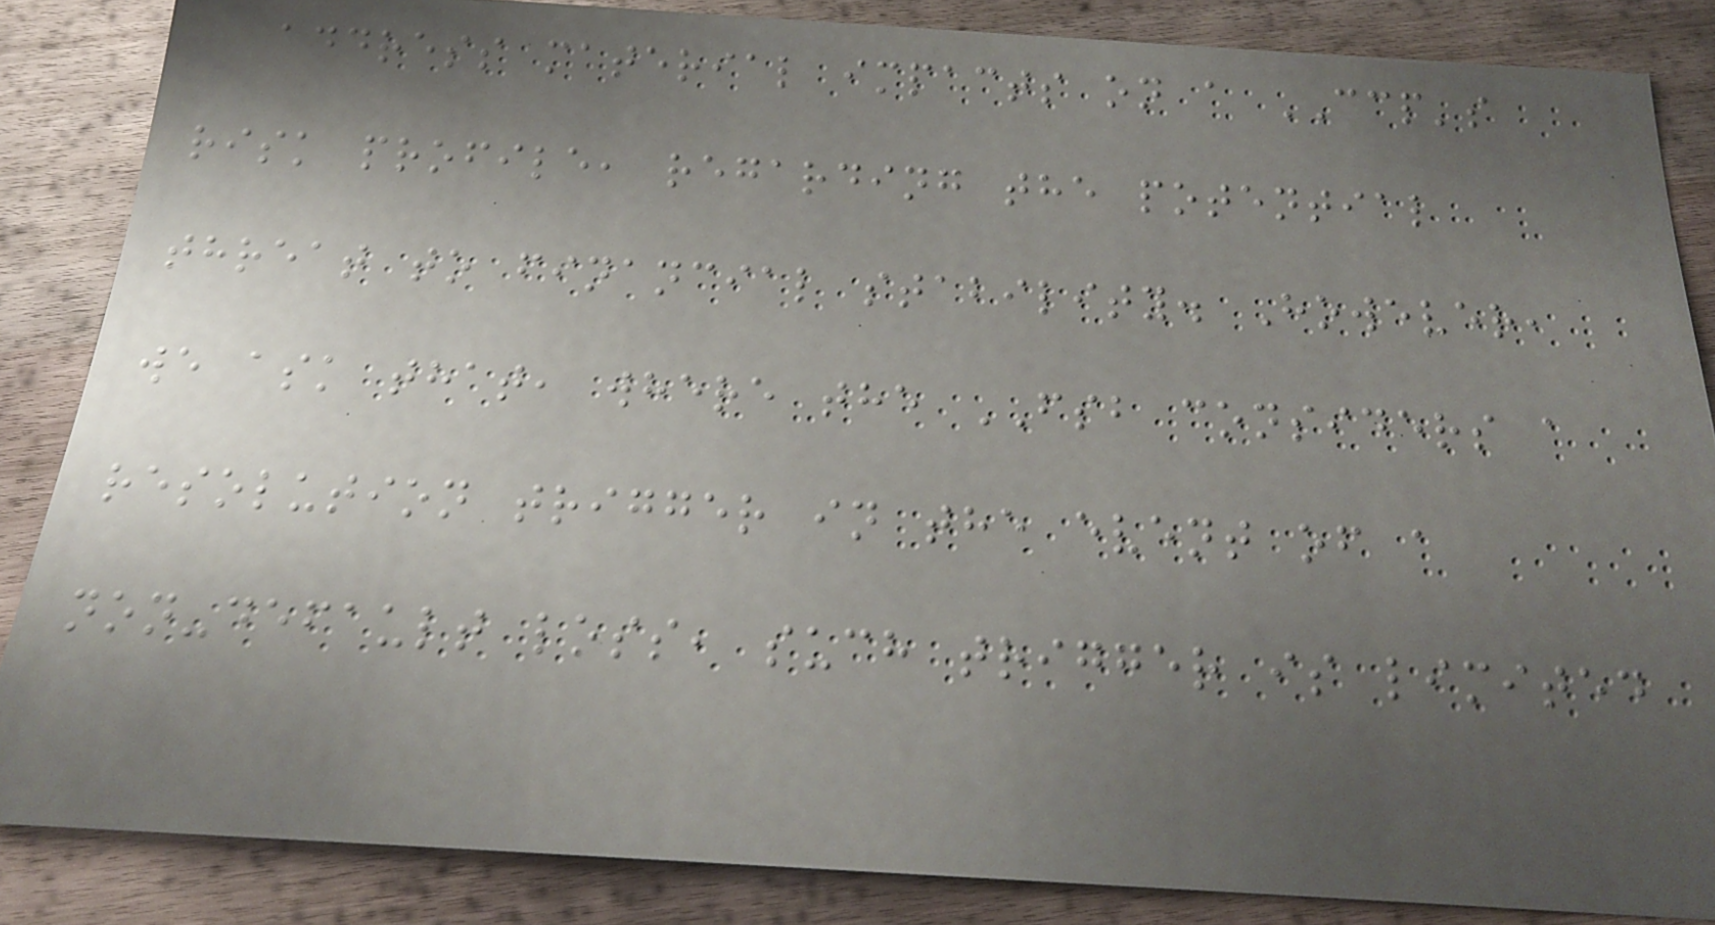address material impacts on a CCP's
risk profile, regarding the potential
threat to financial stability. However,
we ask that, where the FSB considers a
resolution trigger in the event of a
non-default loss, such trigger is limited
